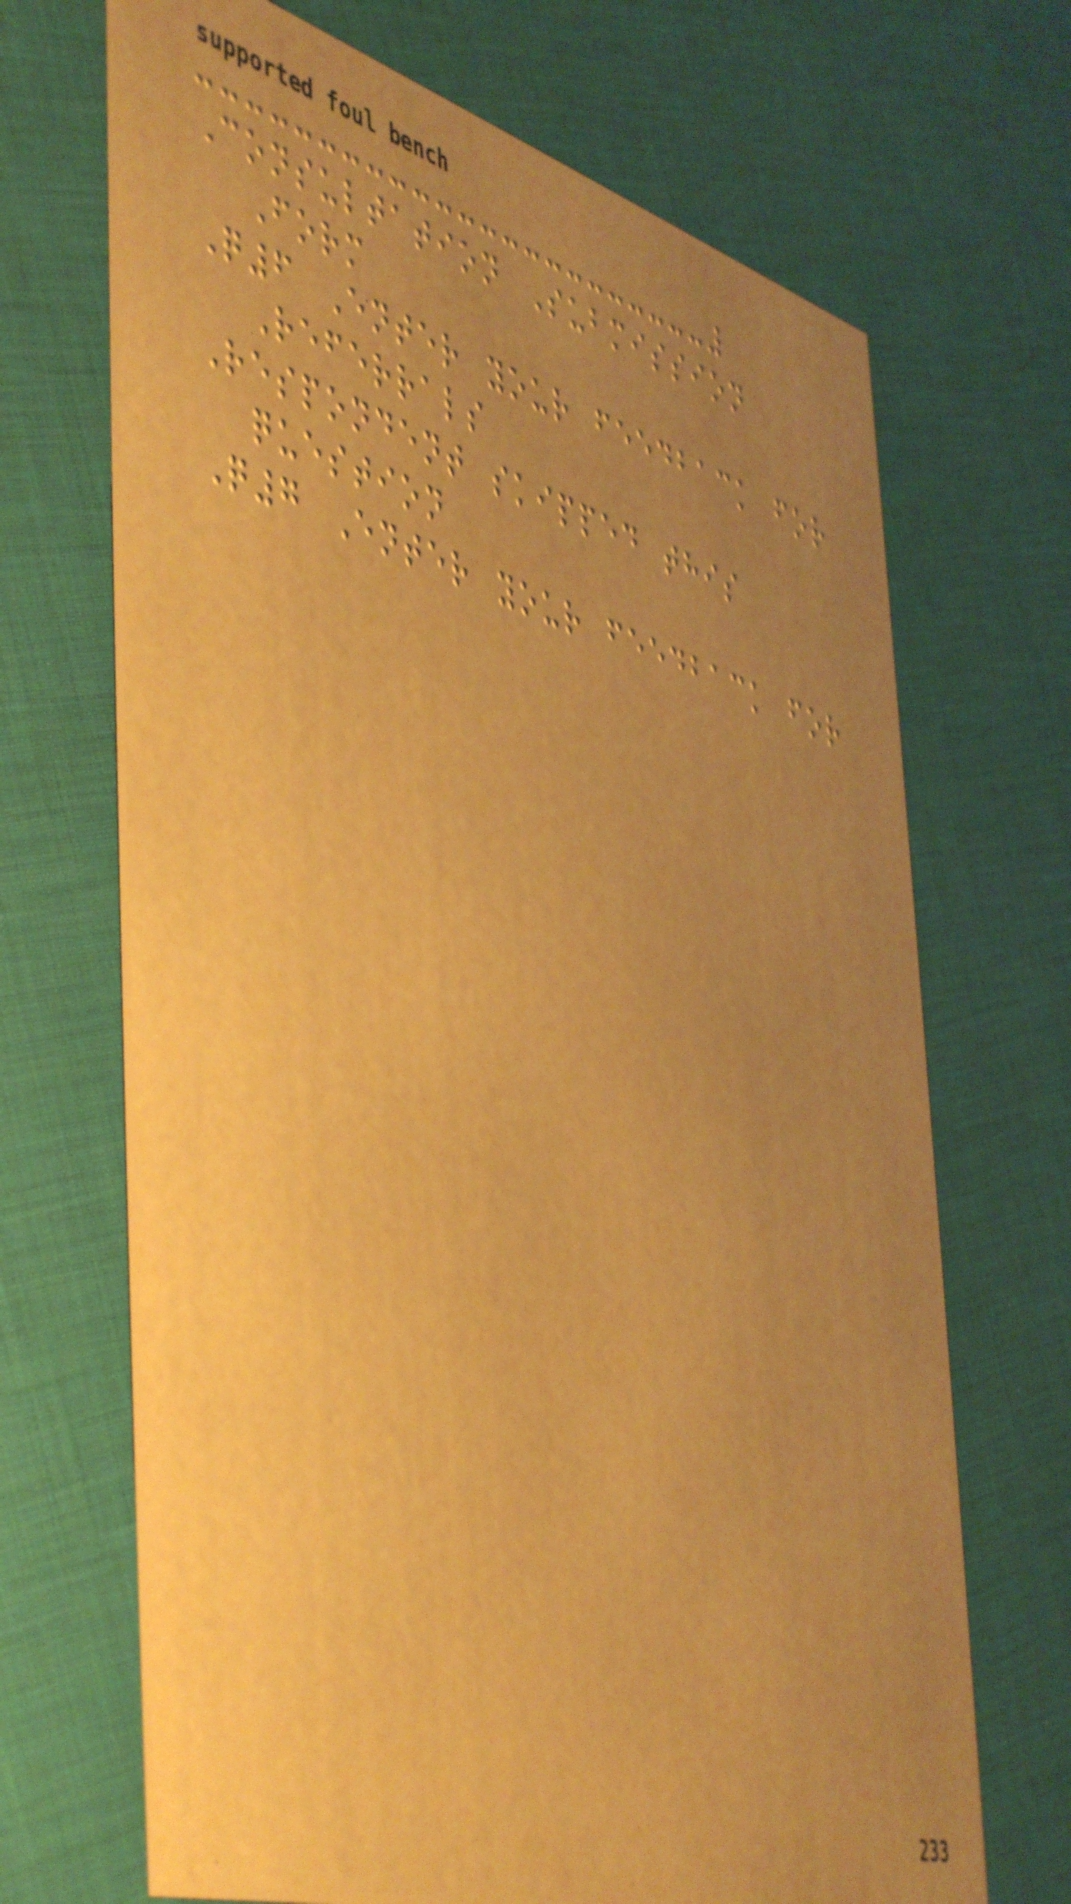Consultation Submission
Form
Q6 Enter your feedback for
Referrals
Respondent skipped this
question
Q7 Enter your feedback for
